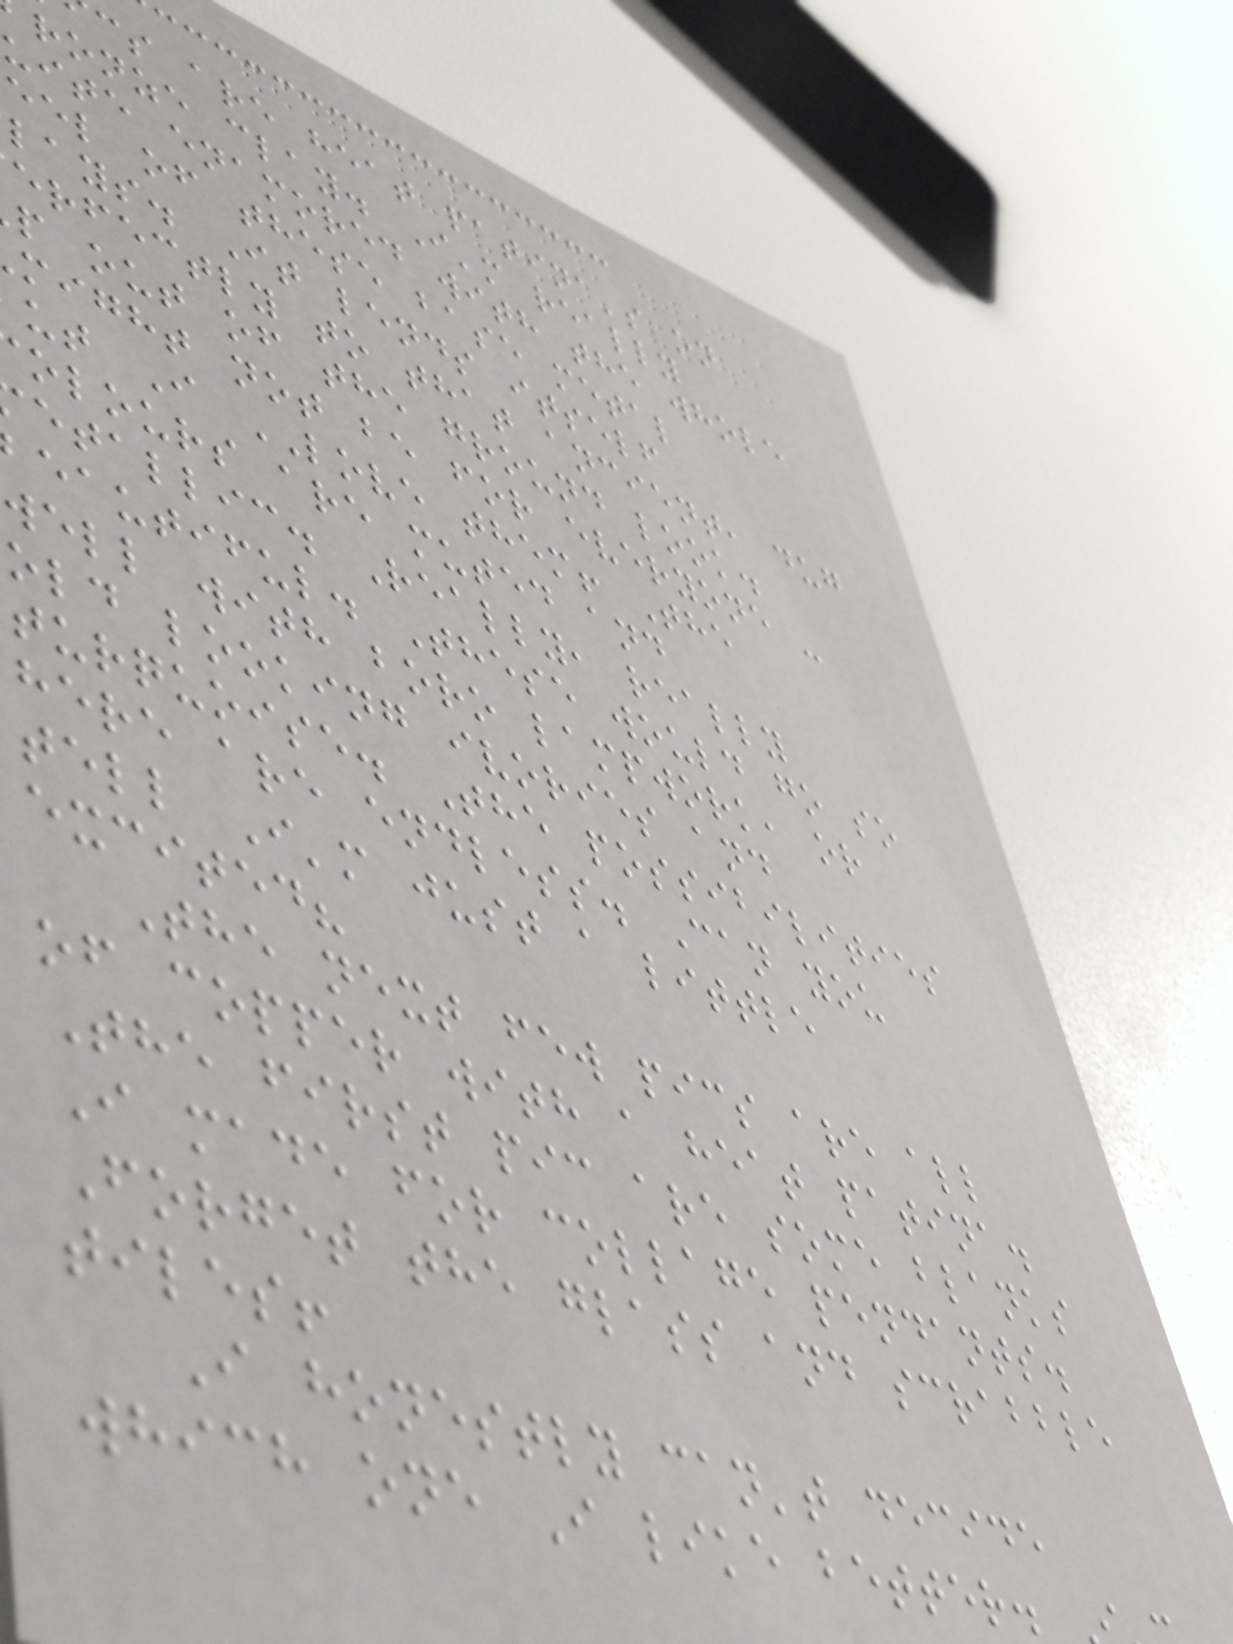cs are heat patina's on
ronze clay. I'm really
uite enamored with the whole
eel of these base metal
lays. It lends itself
erfectly to that ancient, dug
p out of the ground look.
might not be for everyone -
ut I LOVE them! The
olours are muted and
etallic. Really, really
eautiful. These would go so
well with boro lampwork, or
old looking ivories and
turquoise. The possibilities
here are endless. Can you
tell I'm just a little
excited?
The next few pics are all
of copper with a heat patina.
The first pic are some blanks
I made for collage pendants.
Forget the glass and scrabble
tiles!
I honestly can't decide
which one I like better.
